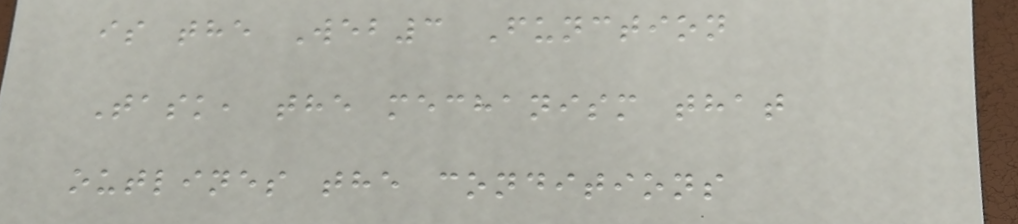is the Web3 Function
Task, the mechanism that
outlines the conditions
